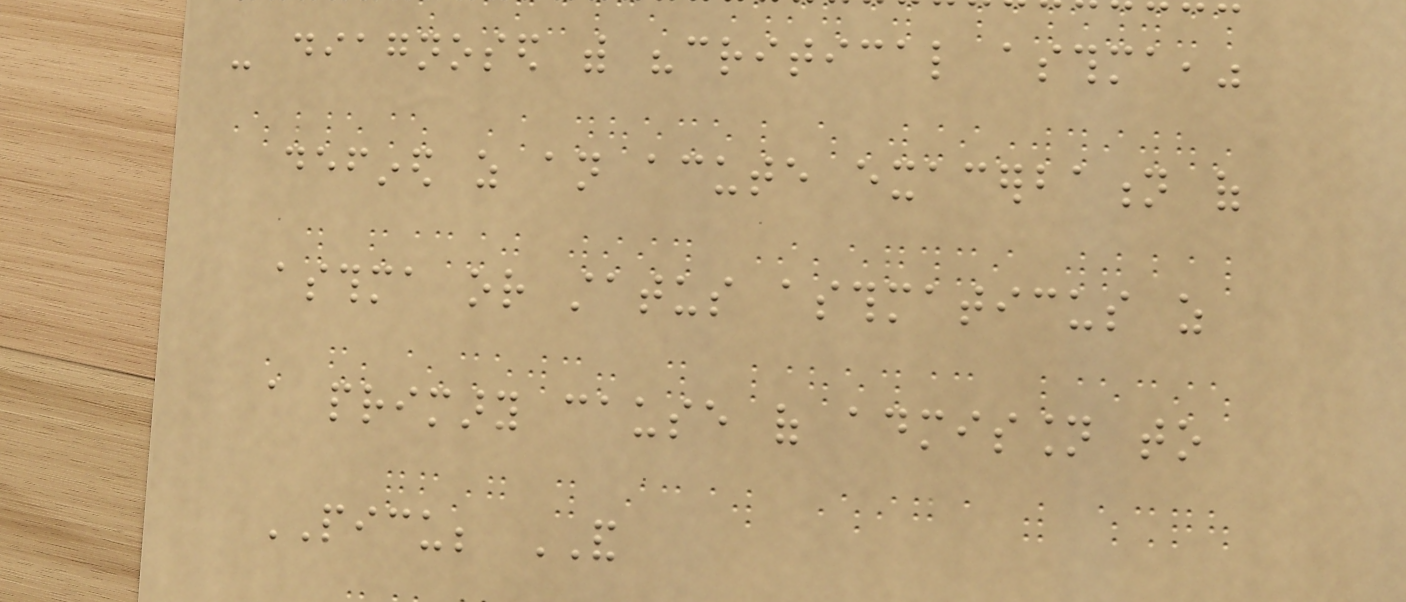- diagnosed with "critical asthma,"
defined as an acute exacerbation of
asthma or status asthmaticus as
a primary cause of admission to
PICU; AND
